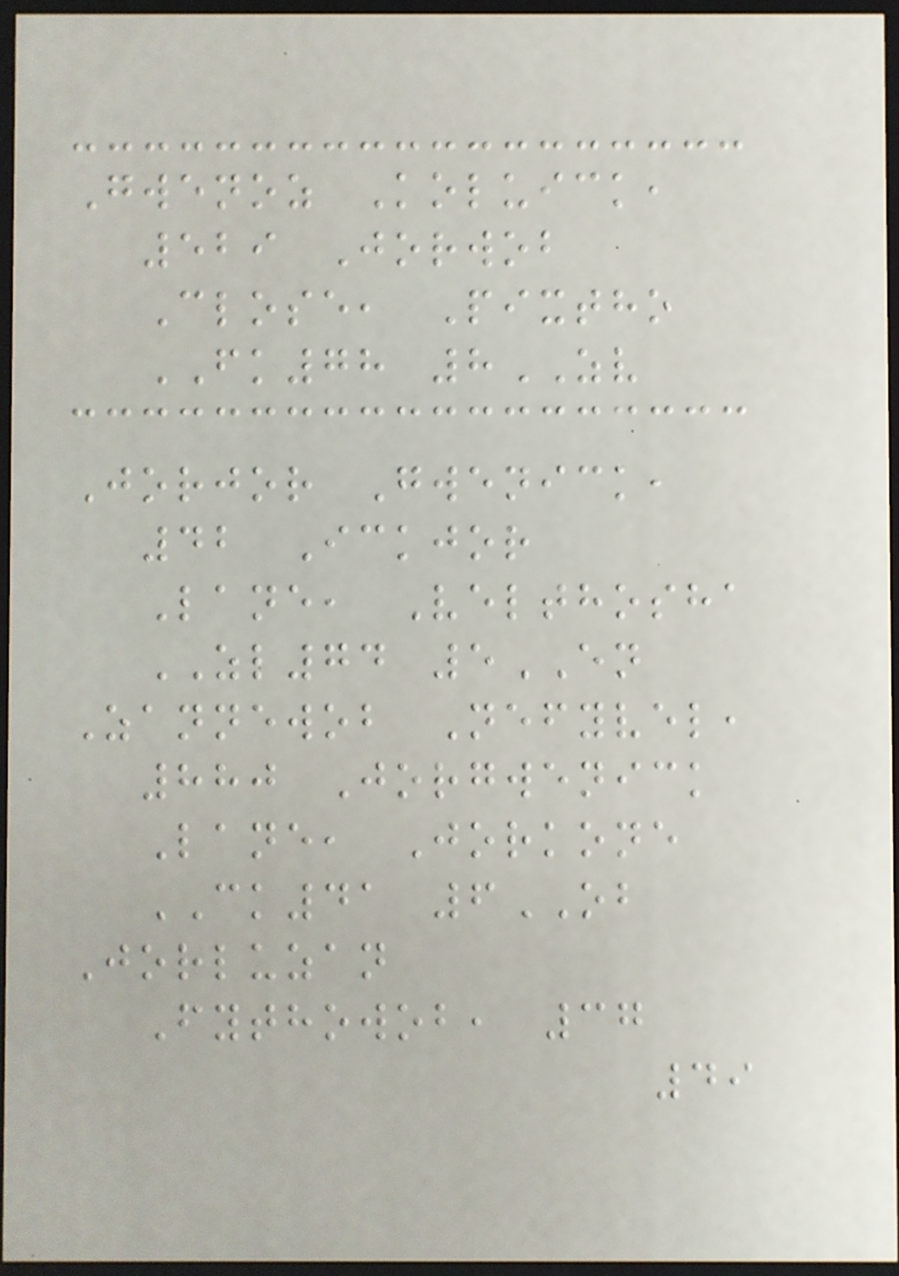Gwenoz Koluick,
529 Jorwob
Close, Pixtho
FK78 8ZV
Jorjor Gwenick,
42 Ickjor
Lane, Velthosha
ZL74 5EN
Zannewob Nefyvel,
880 Jorgwenick
Lane, Jorkone
CK41 6OB
Jorluzan
Fythowob, 37
49
